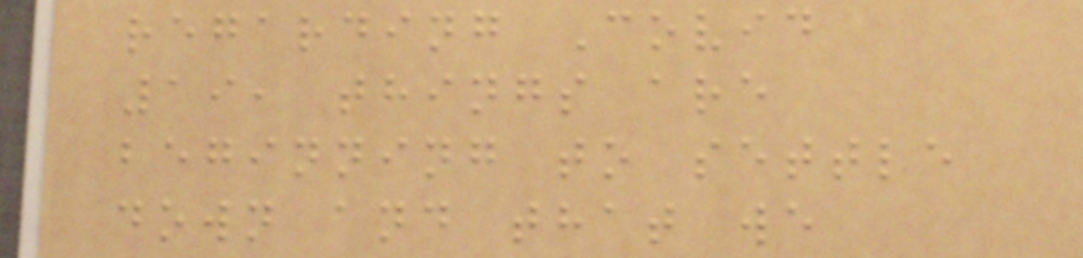regarding Covid
19, things are
beginning to settle
down and that we
